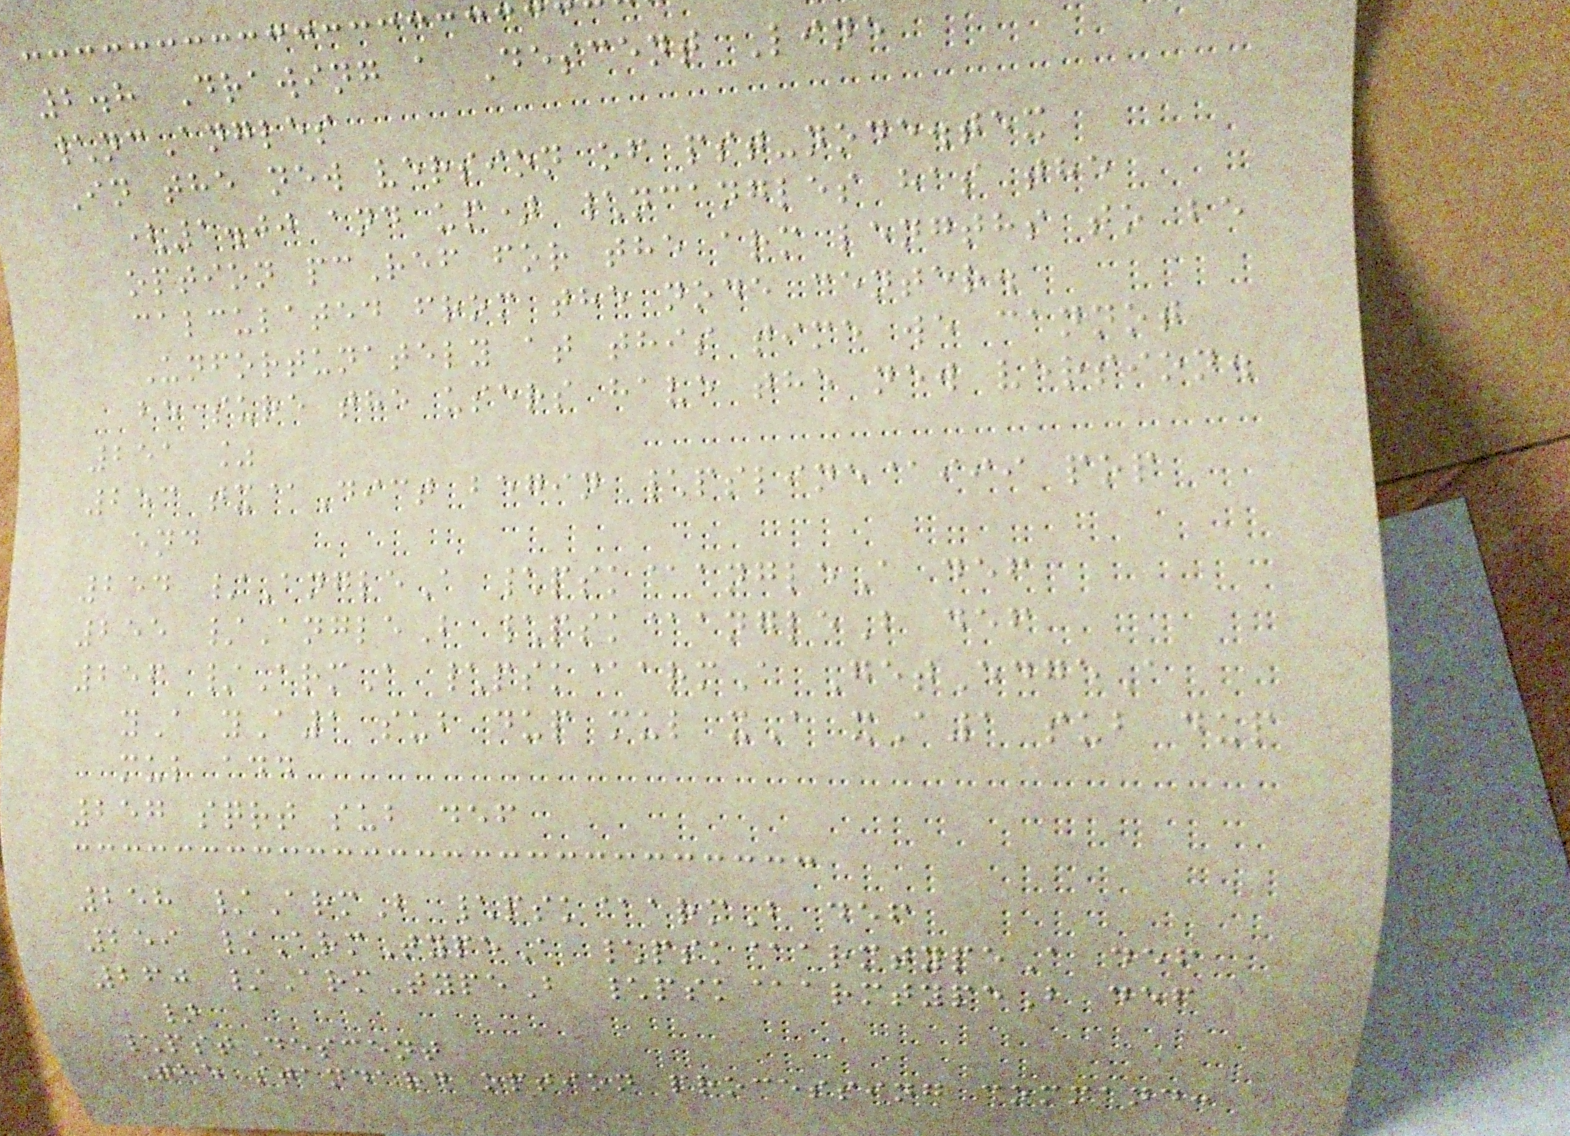2.8 Drawing a Descent Line
\ncAngles
In the new version of pst-node.tex
(1.00 and up) \ncangles has the
option pcRef for the arm lengths to be
calculated from the node center.
Unfortunately at this time we cannot
be sure the users have the new version.
251 %
253 tx@Dict begin \psline@iii pop
end
254 /AngleA \psk@angleA def
255 /AngleB \psk@angleB def
256 /ArmA \psk@armA GetEdgeA
yA yA1 sub dup mul xA xA1 sub dup
mul add
257 sqrt sub def
258 /ArmB \psk@armB def
259 /ArmTypeA \psk@armtypeA def
260 /ArmTypeB \psk@armtypeB def
}
\pstDescent
The standard option processing command:
